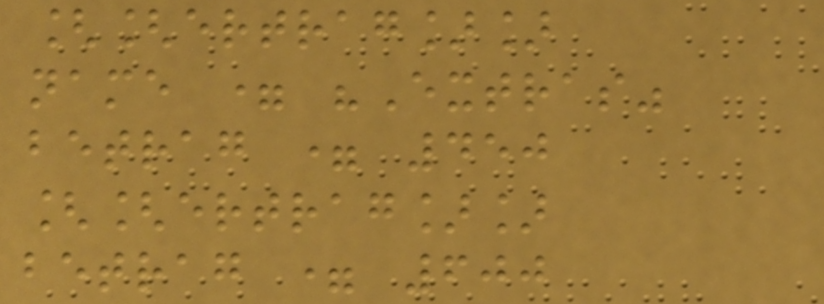[[ertrag]]
name = "Extras"
betrag = 450
[[ertrag]]
betrag = 600
